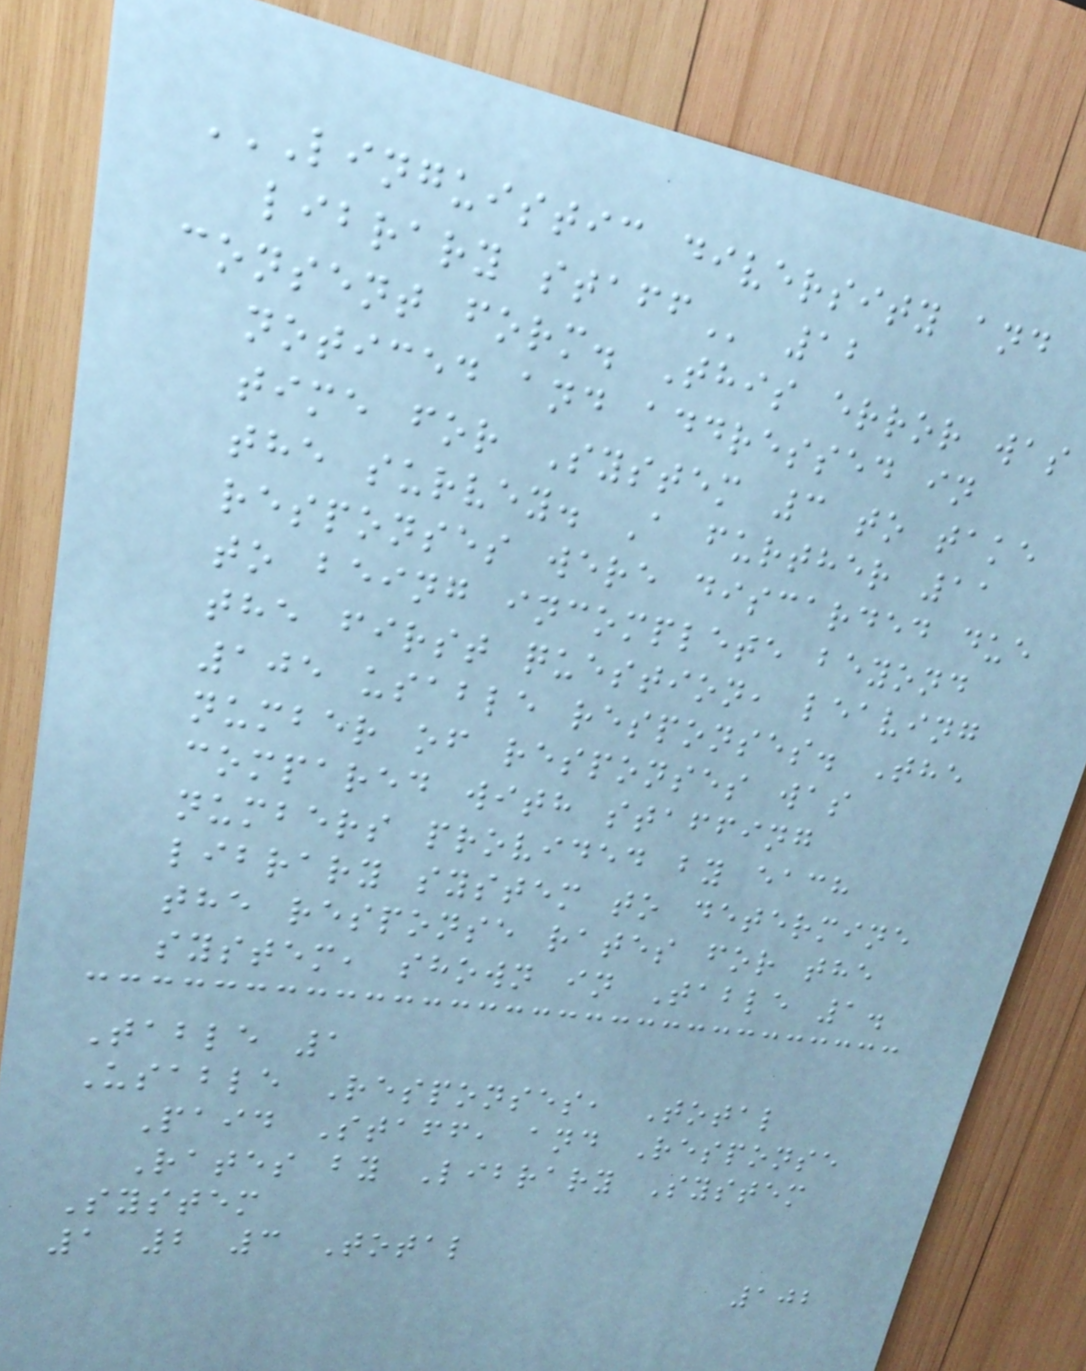LINGUISTIC DIVERSITY AND
LIBRARY STAFF 12
consent form. This error was
noticed and addressed in
time for System 3 to take
the survey. A further 11
responses were discarded due
to being incomplete beyond
the first question, leaving
105 usable responses. The
number of responses was
compared with staffing
numbers provided by each
library system to determine
the response rates for the
system, shown in Table 1.
Table 1
Usable Responses, Total
Paid Staff, and Response
Rates by Library System
System
1 2 3 Total
102
